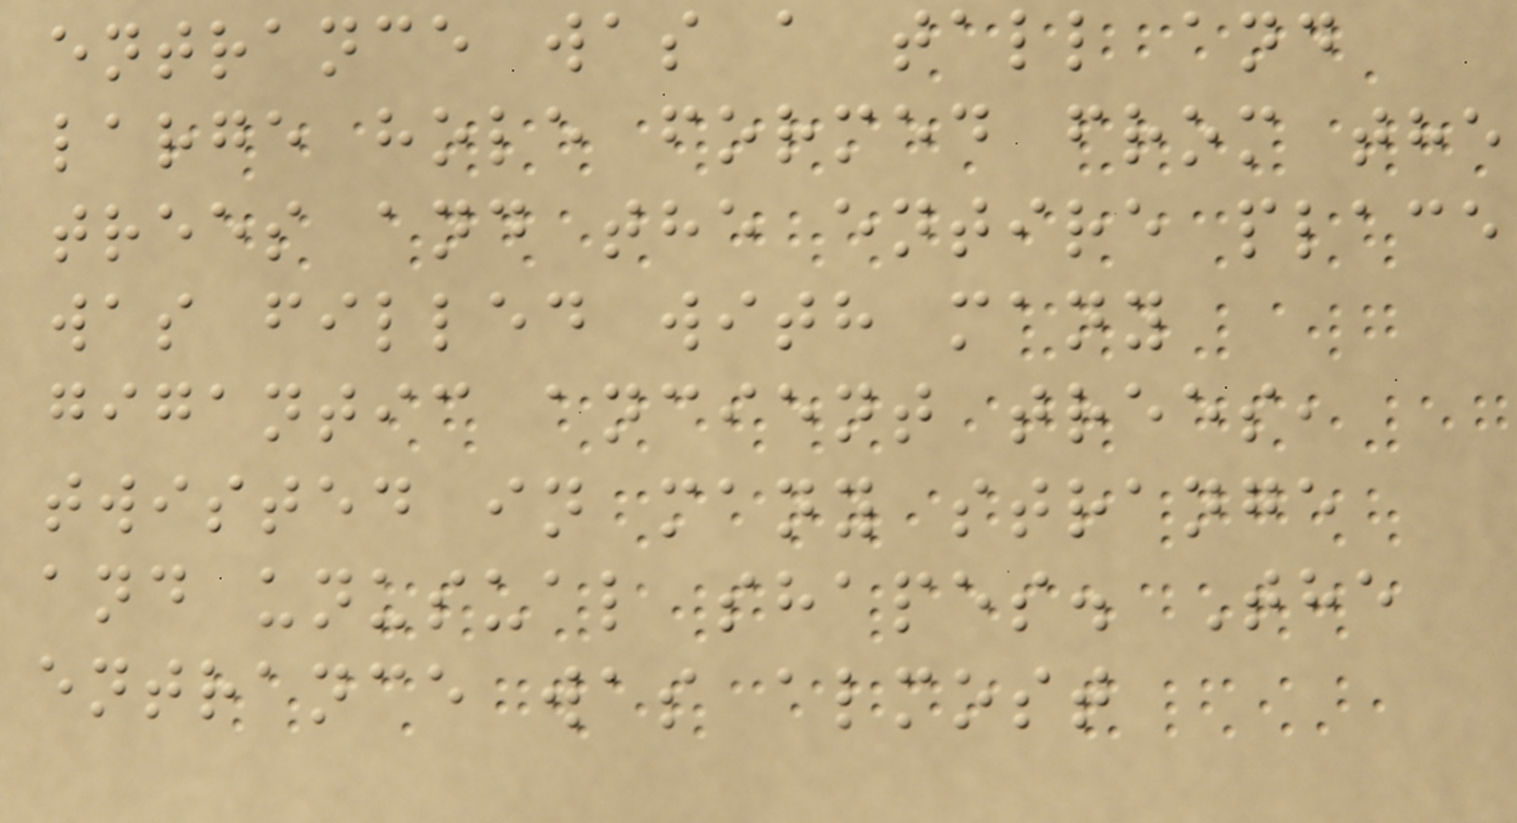entrance was a tall and
large hole formed from the
trees and the entire place
was filled with many
gigantic ancient trees,
twisted in many strange
and unusual shapes. The
entrance was almost
